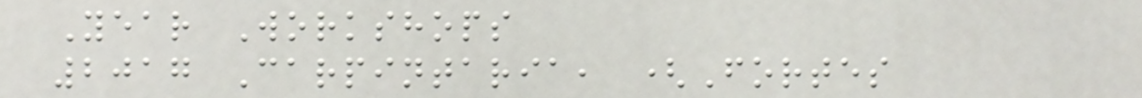Year Workshops
2017 Carpintaria, (Fortes
